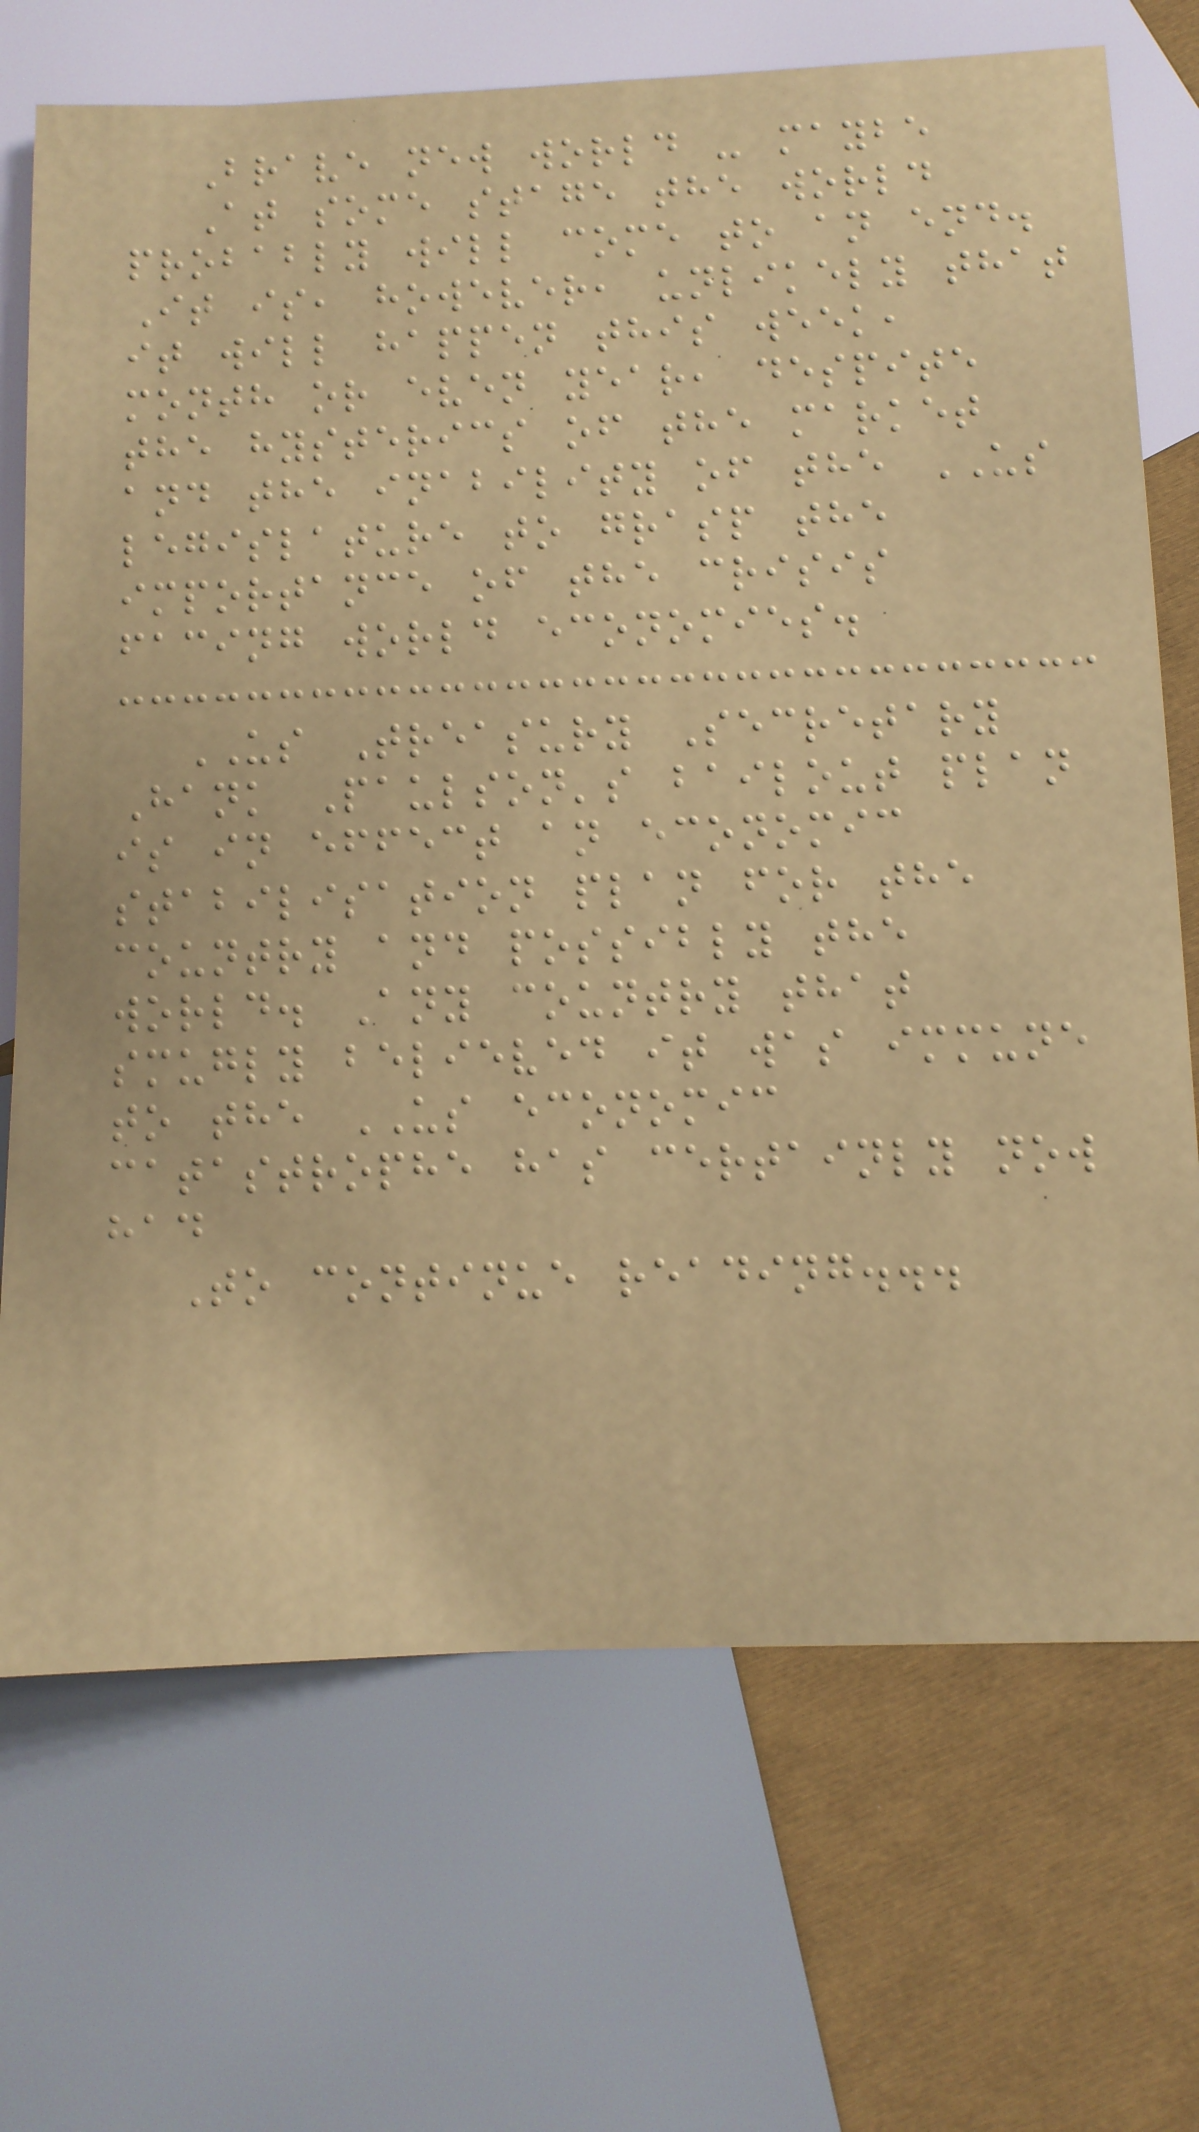Brave new world - maybe
At some stage the world
probably will come to an end.
It is, however, unlikely that
it will happen this week,
month or even year, despite
the hysterics of the market
and the inability of the US
legislature to grasp the
importance of the crisis
facing world economies.
US Treasury Secretary
Hank Paulson's bailout plan
is in effect an economic
stabilisation plan for the
country and possibly the
world. Any country that
smugly believed it was immune
to the US economic
catastrophe has certainly now
had
To continue reading...
